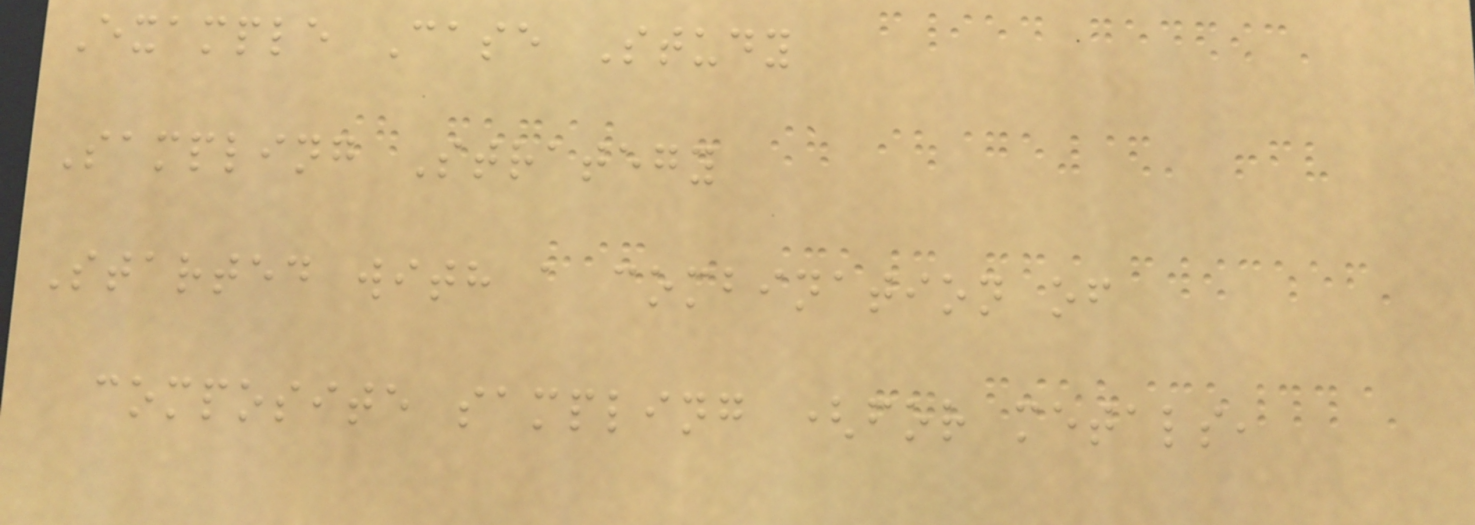Example Case Study
Sampling Strategy
Started with a combination of
composite sampling (for metals,
